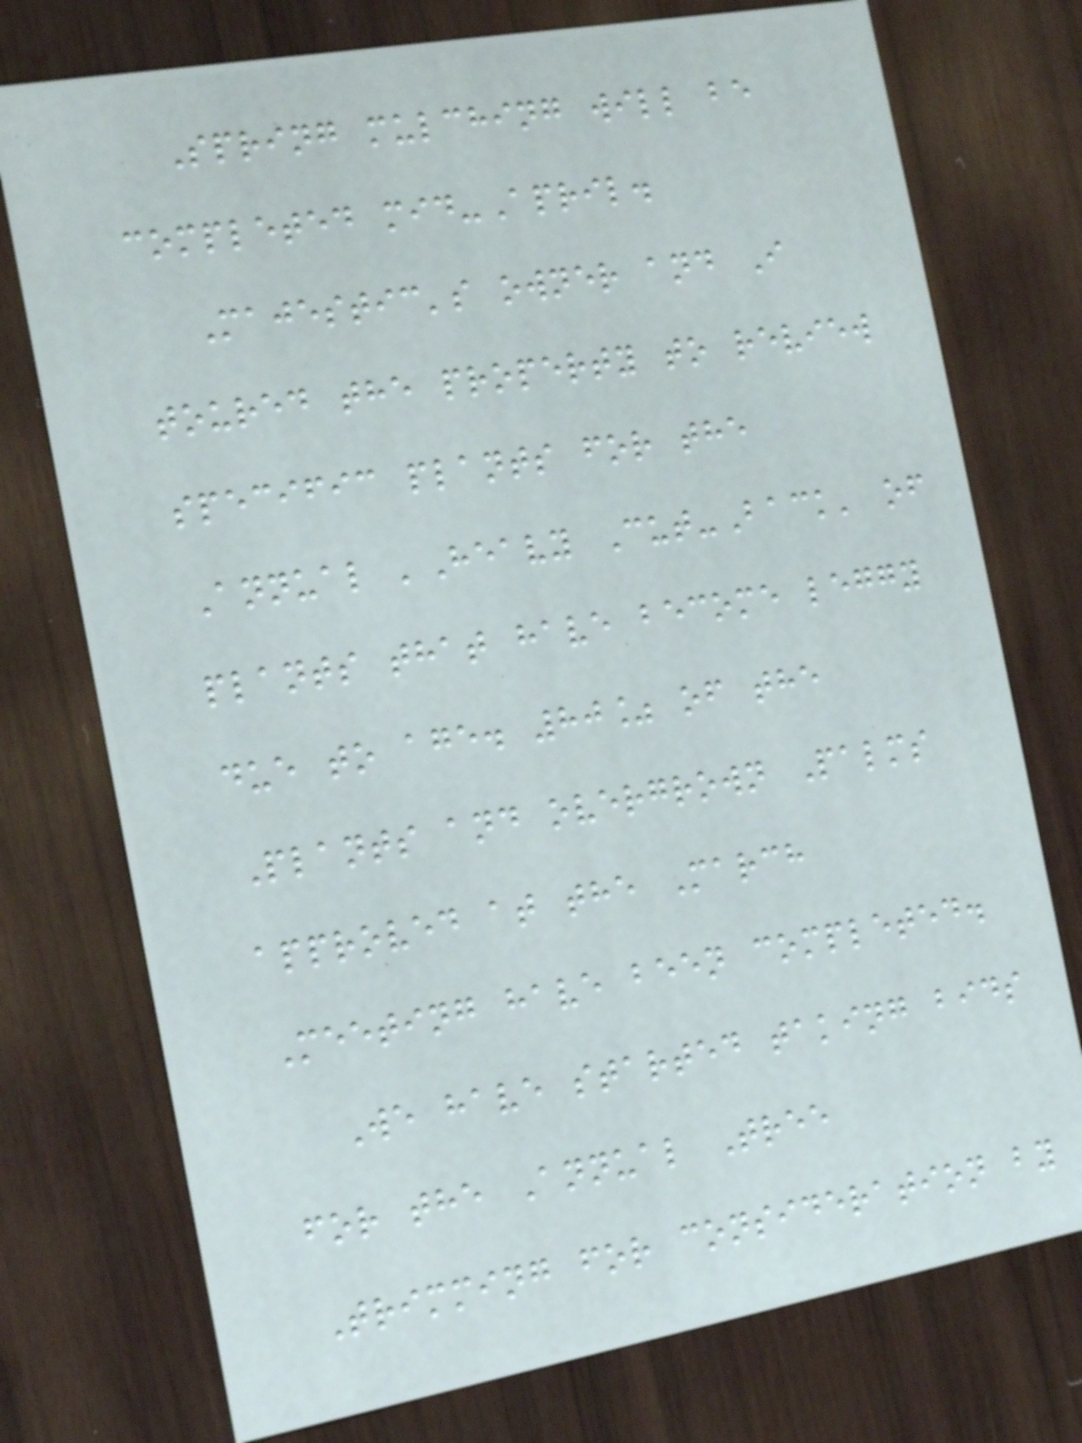Spring mulching will be
completed mid-April.
Majestic's owner and I
toured the property to review
specific plants for the
Annual 'Heavy Cut-Back' of
plants that have become leggy
due to age. 80% of the
Plants and overgrown Palms
approved at the March
Meeting have been completed.
We have started taking bids
for the Annual Tree
Trimming for consideration by
